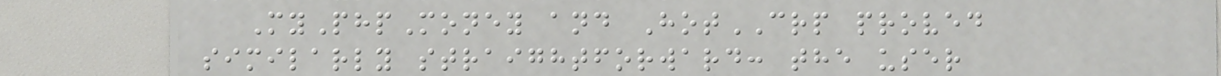MyPhpMoney and HotCRP proved
similarly straightforward: the user
